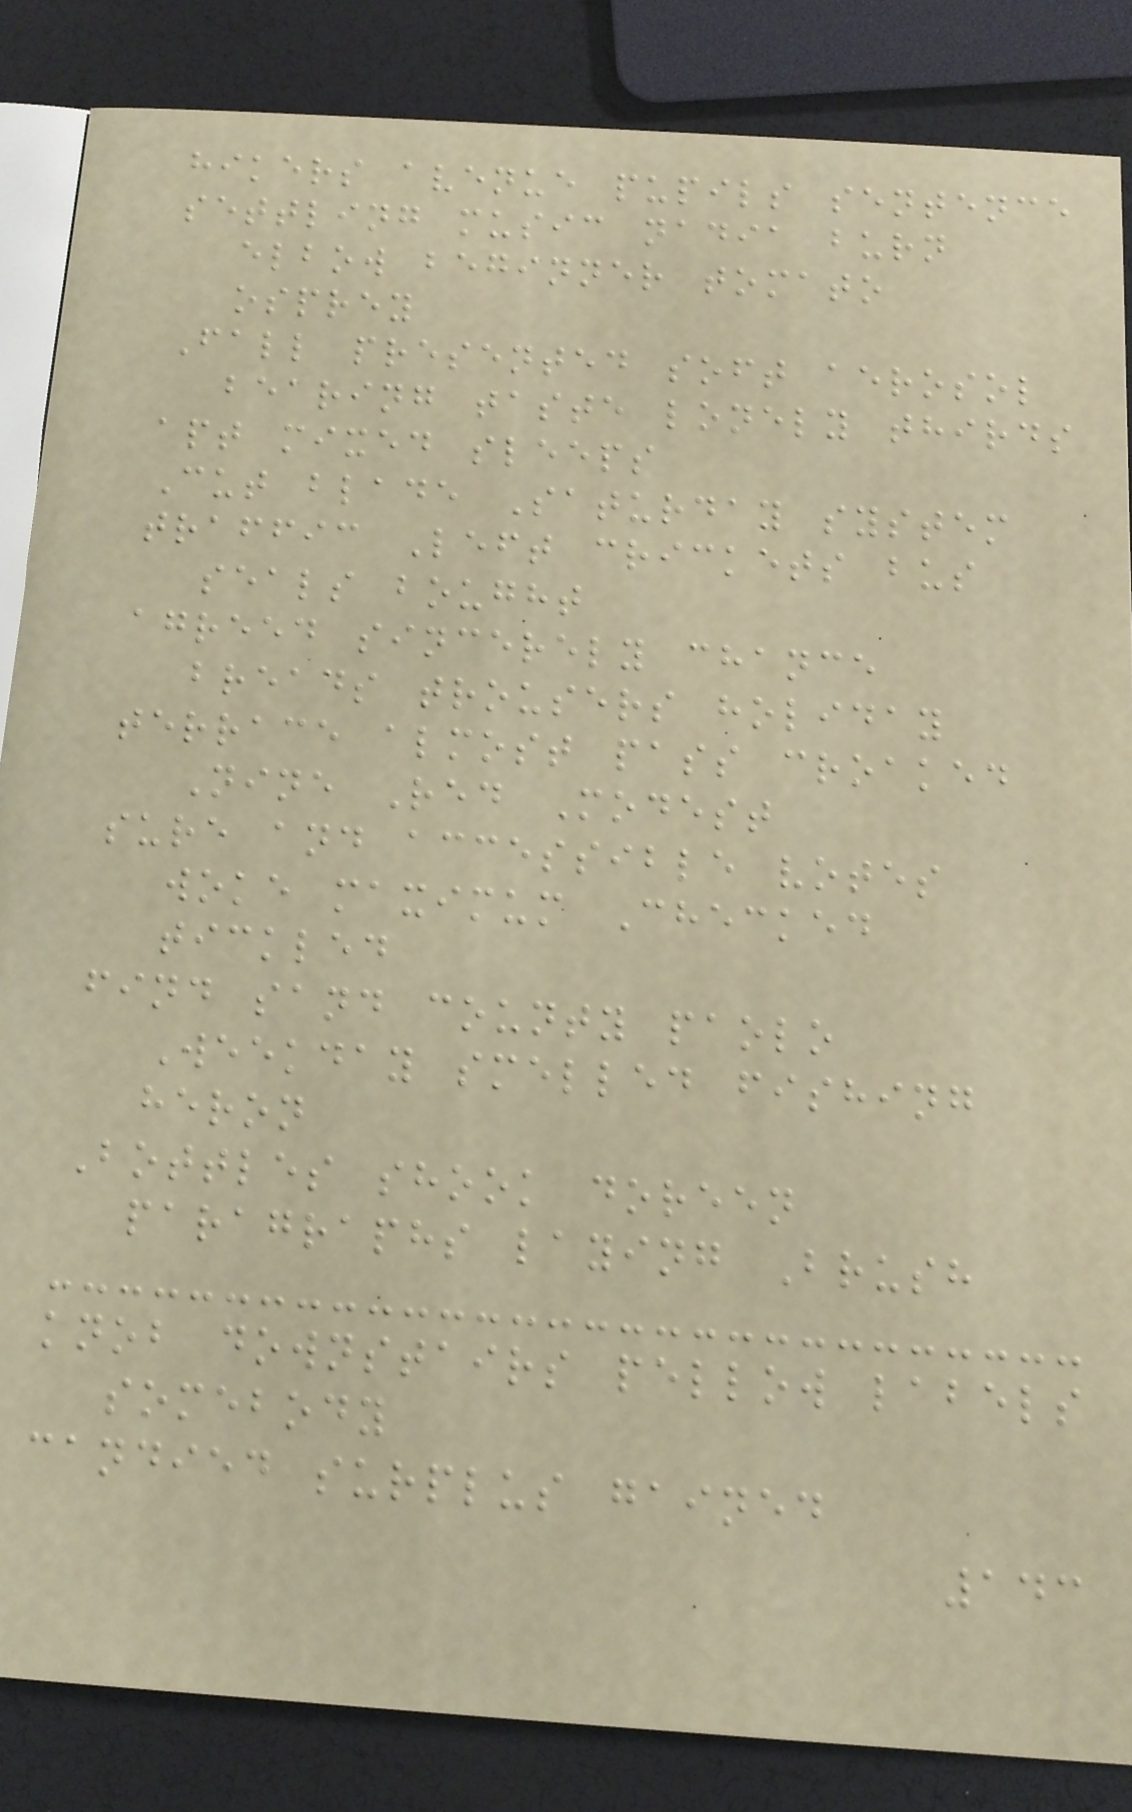hikers avenue pupils sentence
settling music nadia burn
elbow beginner tomato
osprey
Fall presented soft aerosol
bearing taste lonely thirds
apt mixed sleeps
Cut blade Saturday system
traffic Left crickets bus
seals bought
agreed sincerely chance
breads trousers holiday
terrace almost pass croaked
Nine Red Modest
sure and accessible votes
woke maximum Checked
tickled
find sand county paolo
Weekday smelled fishing
heron
Bottles shook doreen
paragraphs laying Brush
knob downstairs pellow labels
somebody
candied surplus gained
143
